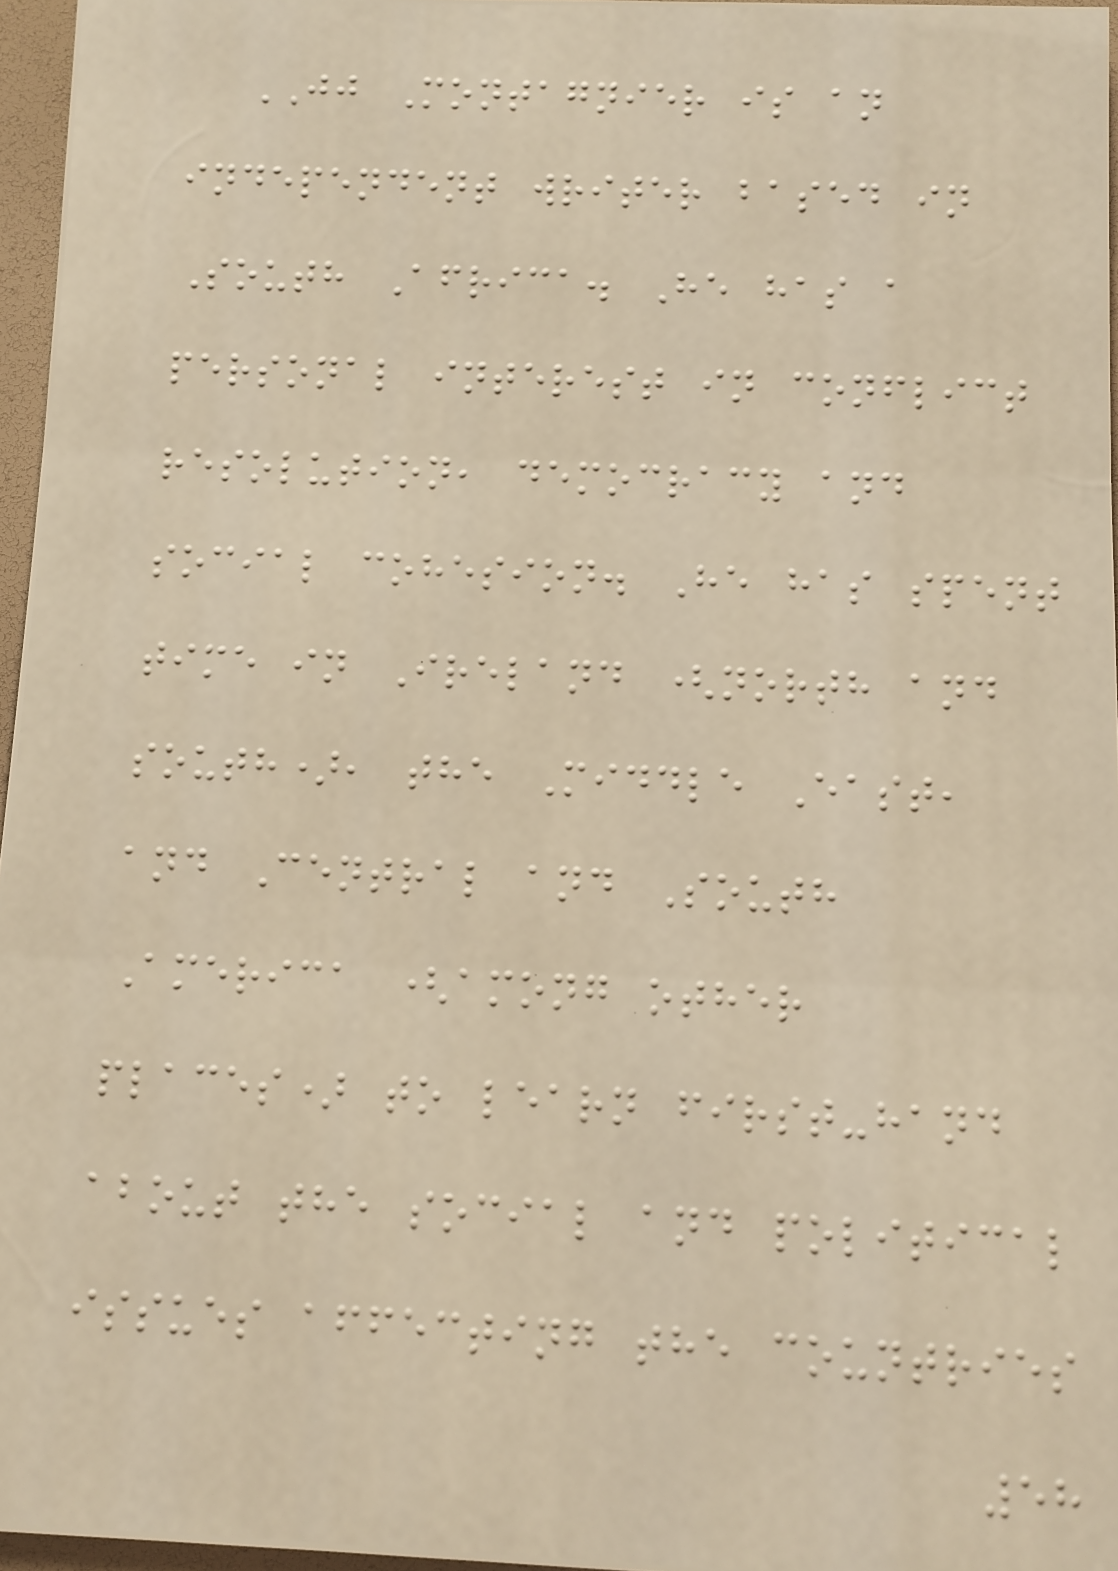JJ Montagnier is an
independent writer based in
South Africa. He has a
personal interest in conflict
resolution, democracy and
social cohesion. He has spent
time in Ireland (north and
south), the Middle East,
and Central and South
America (among other
places) to learn first-hand
about the social and political
issues affecting the countries
58
